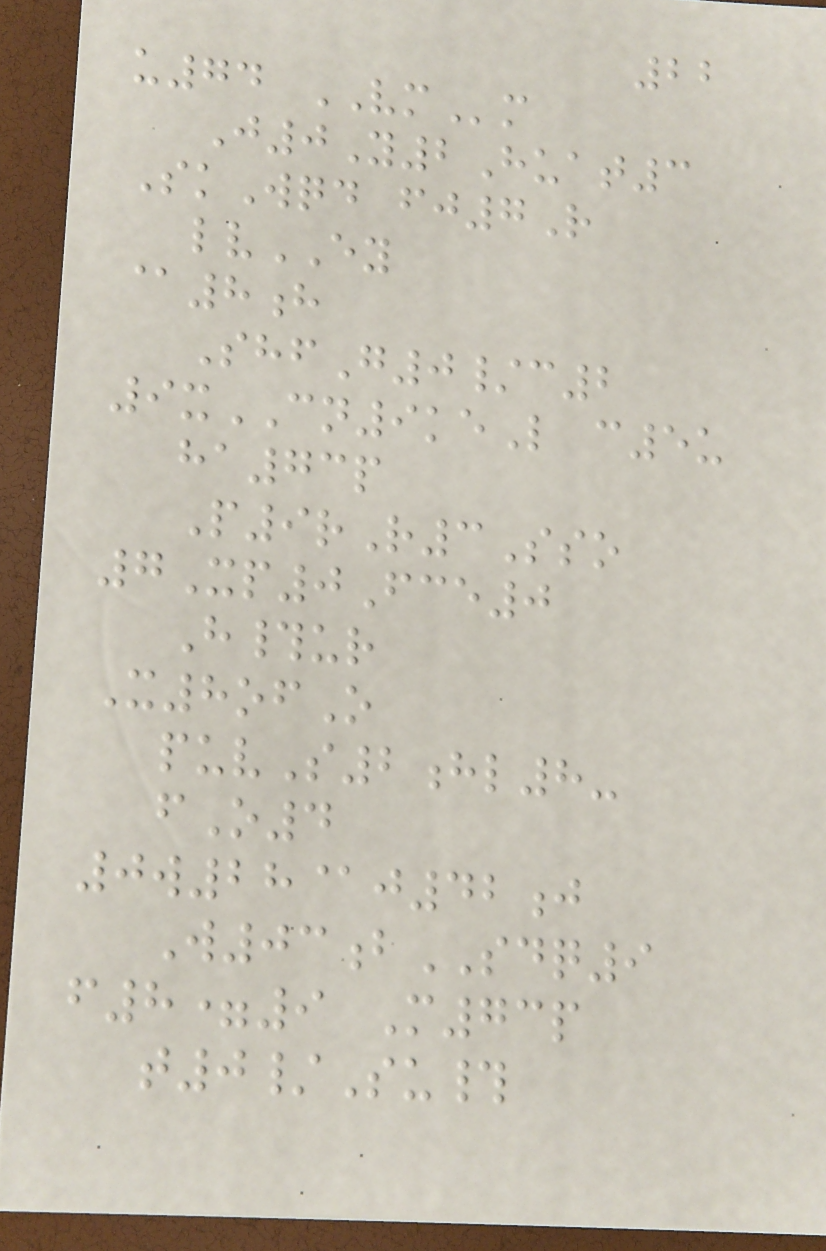22
u74 VMm
J0Y2Huat3
SkWqd fj7R
lvEY
@8h
ShfG0/c2
9xCN9keL c5u
ha73p
P9rR3Sso
7Xp0Fce0
H#ur
X8ofO
puvS2hl8-
fO4
0w28@j42j
W03bSDQ9
f8=9 M73p
t0/Su#
